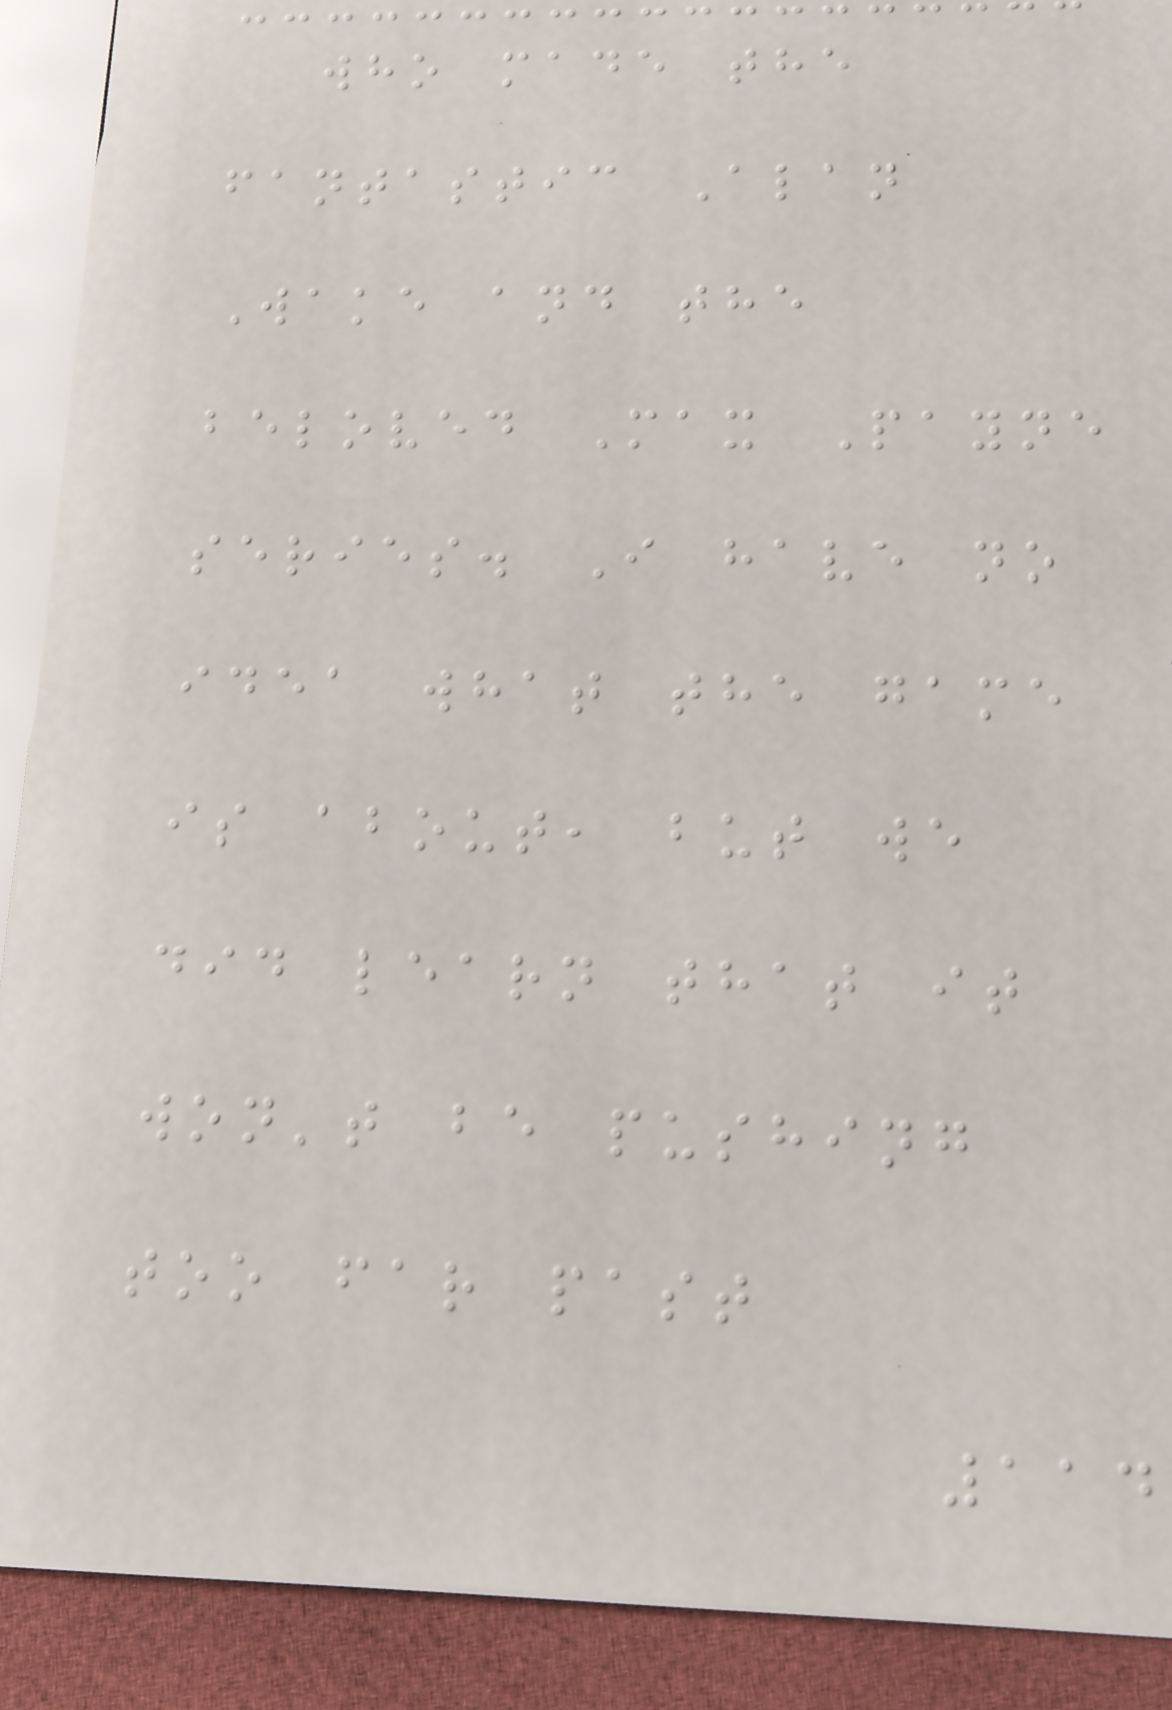who made the
fantastic Alan
Wake and the
beloved Max Payne
series. I have no
idea what the game
is about, but we
did learn that it
won't be pushing
too far past
114
